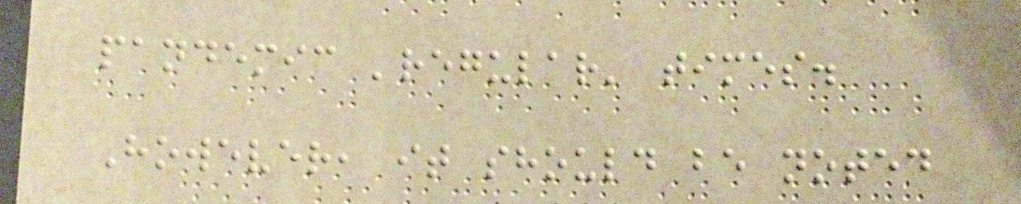pandemic 'regular' times.
However, it should be noted
